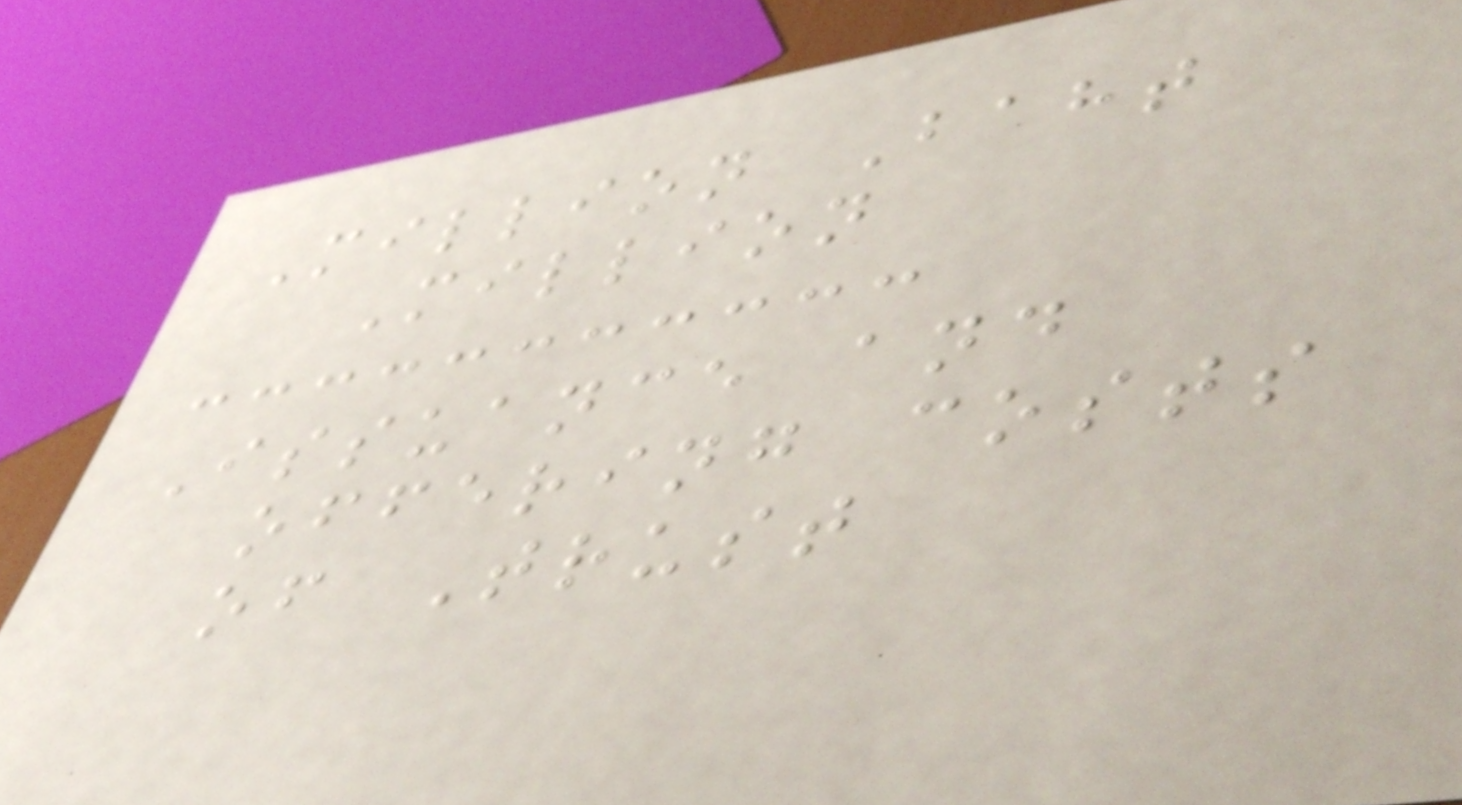Million Baht
Million
Issuance and
offering costs
of Trust
